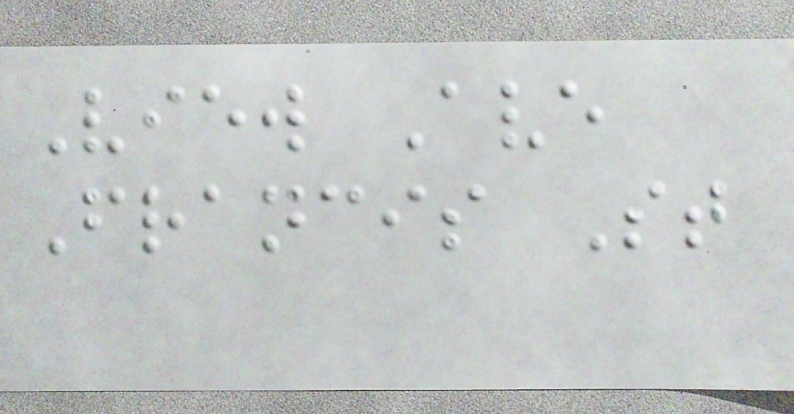View Ave
Francis St
